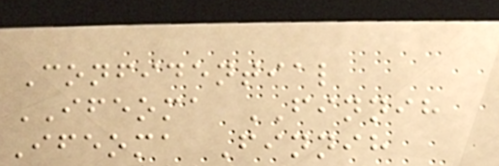Confidential
IFEOMA FINNIH
Ifeoma Finnih
